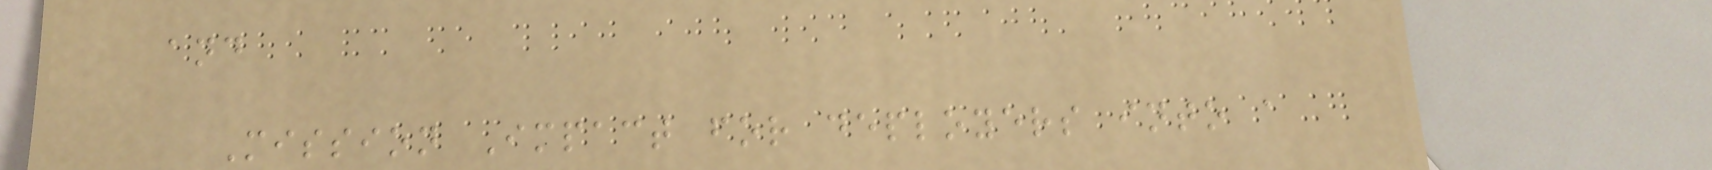and
Mission Impact for deployers into a
